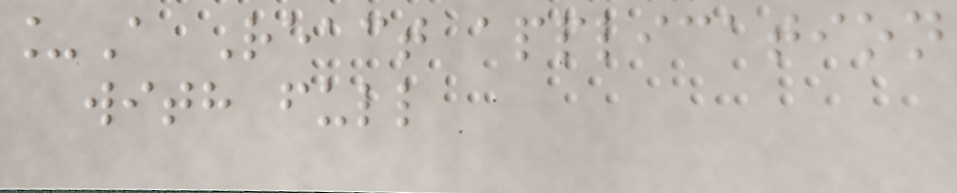_A React application
with full
